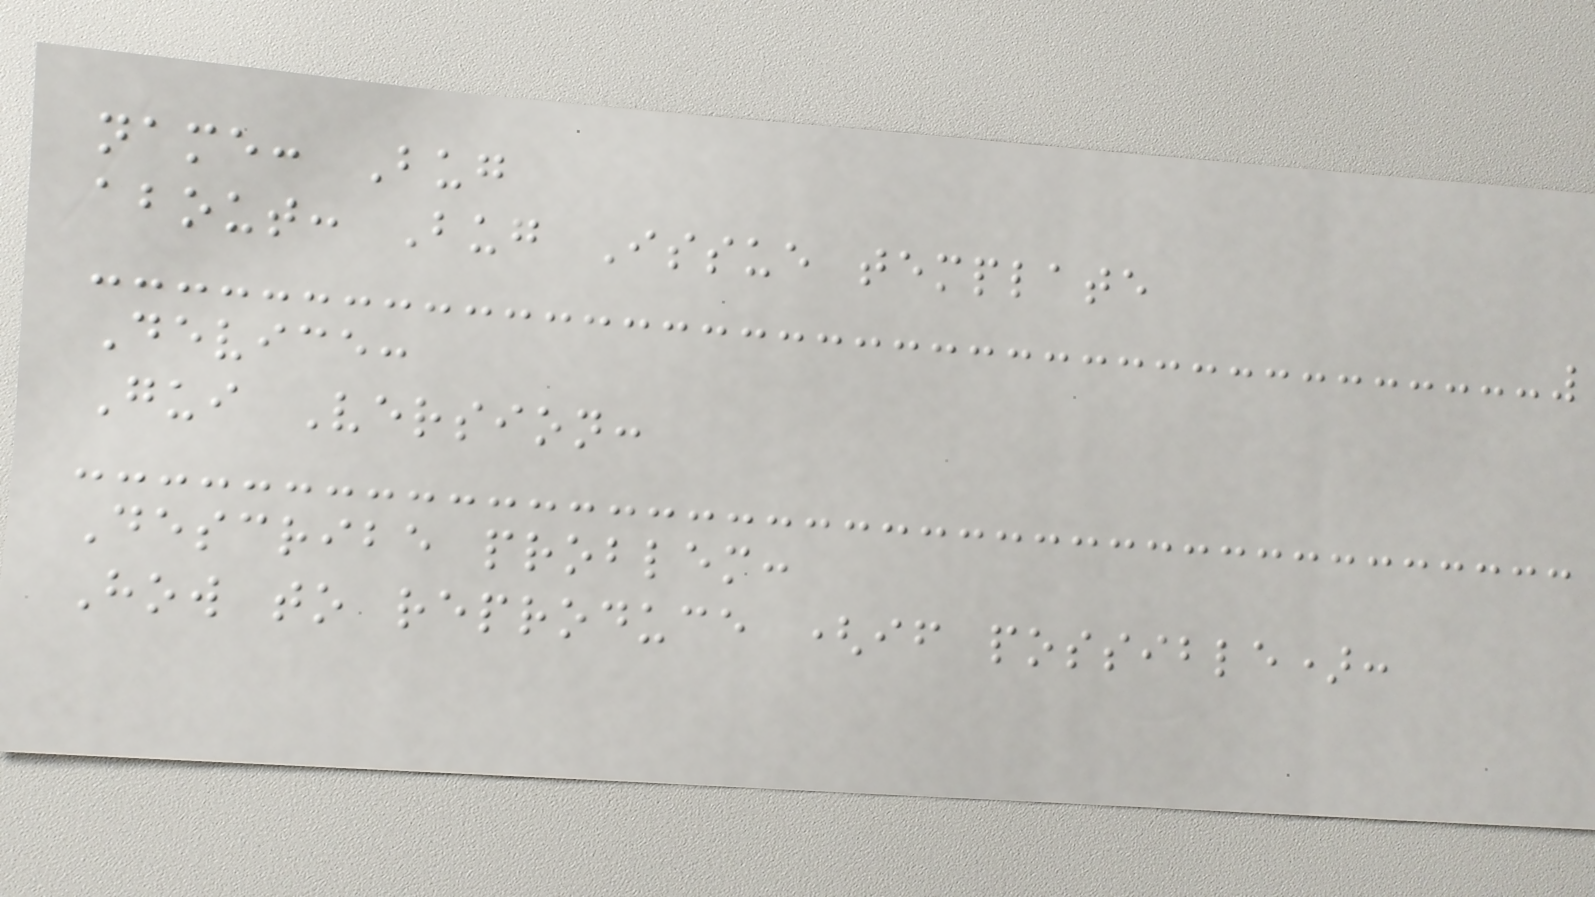name: Bug
about: Bug Issue template
Device:
Gui Version:
Describe problem:
How to reproduce (if possible):
